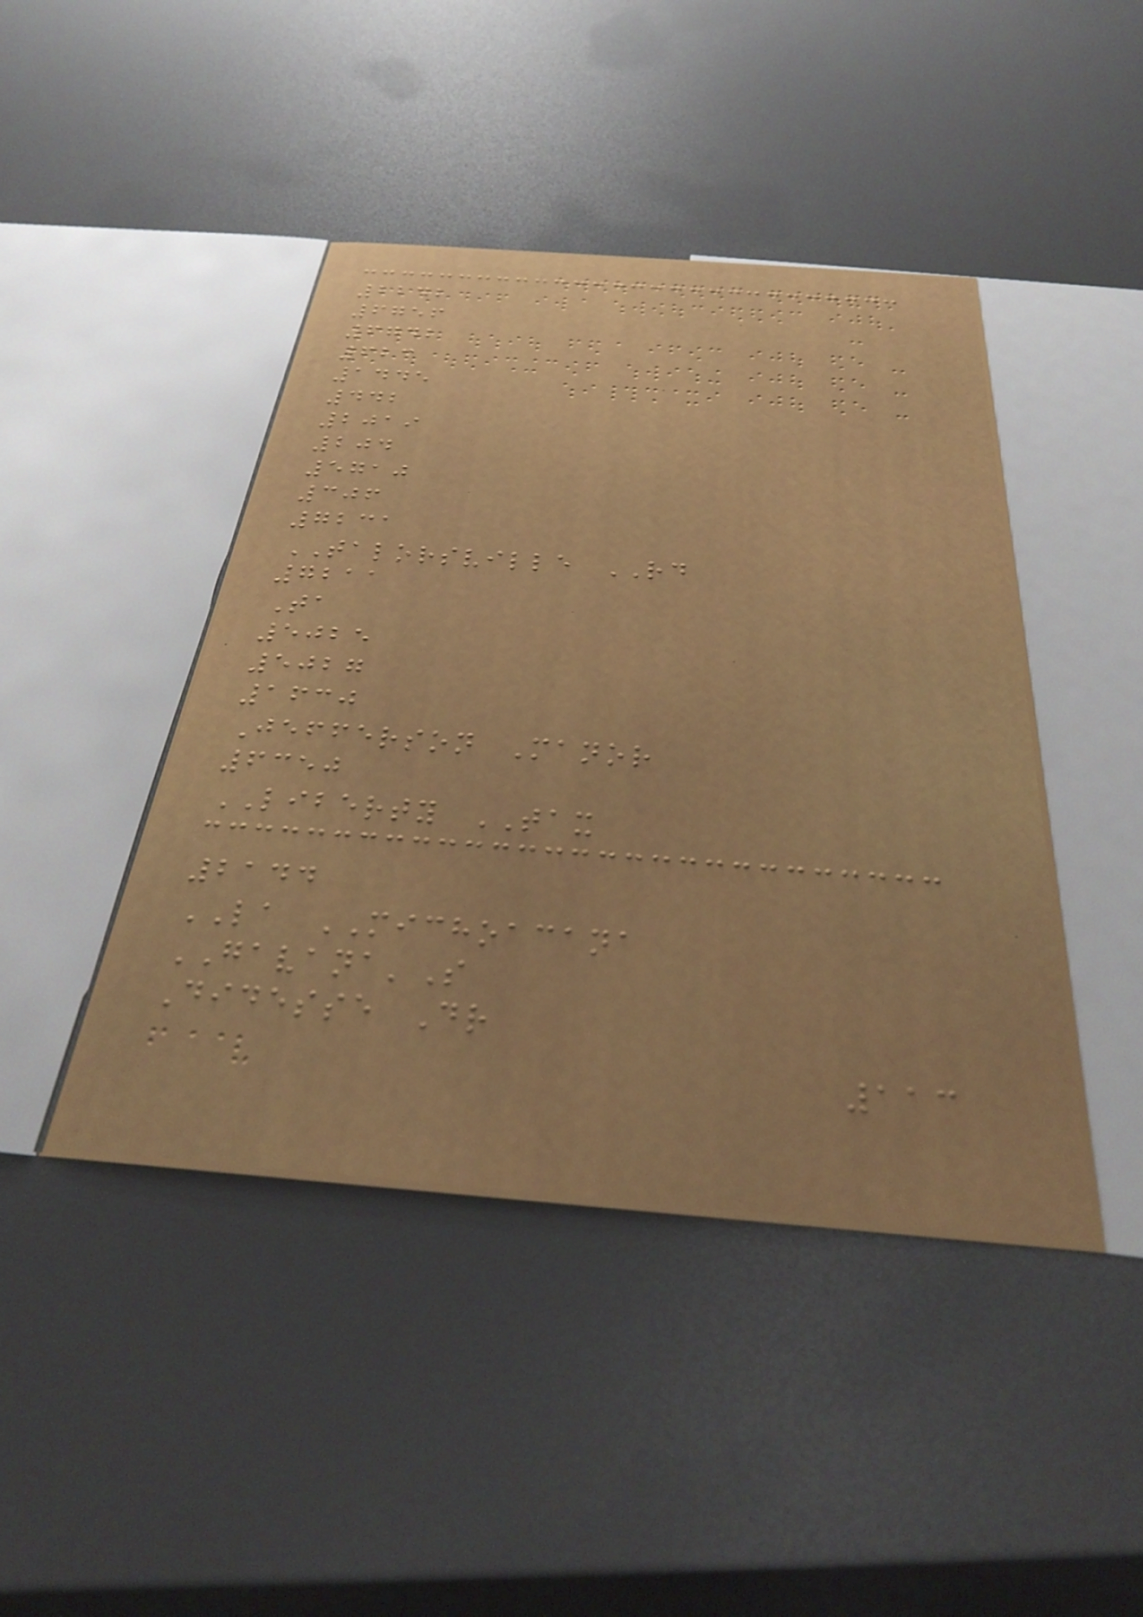2242
6756
6742
623
1445
442
2019
204
5710
306
7231
TALORSVILLE RD
7211
Ta
5025
5027
1630
Jefferson Manor
6350
LIBERTY TAX
2144
LA MICHOACANA
GAVANA'S
Didesse Dr
113
